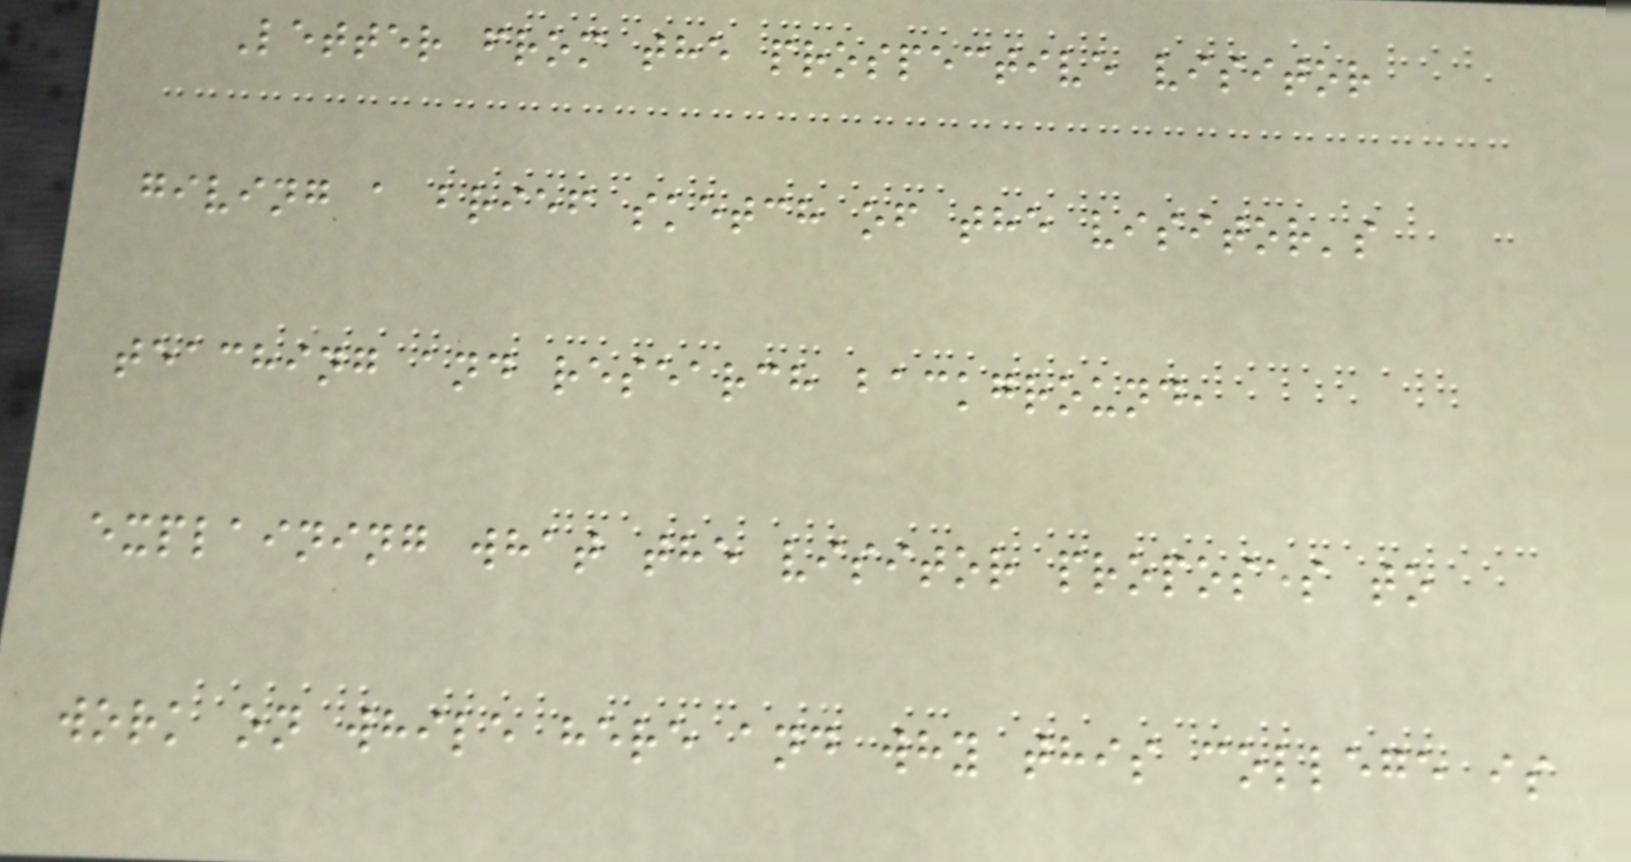Letter from the prospective visitor
giving a brief sketch of the visitor's
teaching and research background,
explaining what the visitor proposes to
work on while here and why this college is
